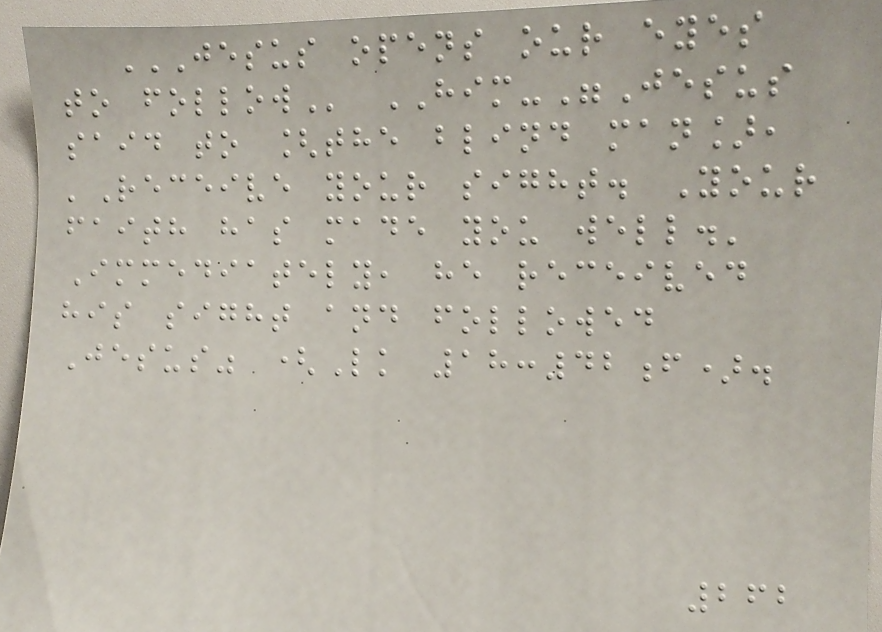JESUS OPENS OUR EYES
TO FOLLOW HIM-"Jesus
said to [the blind man],
'Receive your sight. Your
faith has made you well.'
Immediately, he received
his sight and followed
Jesus" (Lk 18:42f).
262
